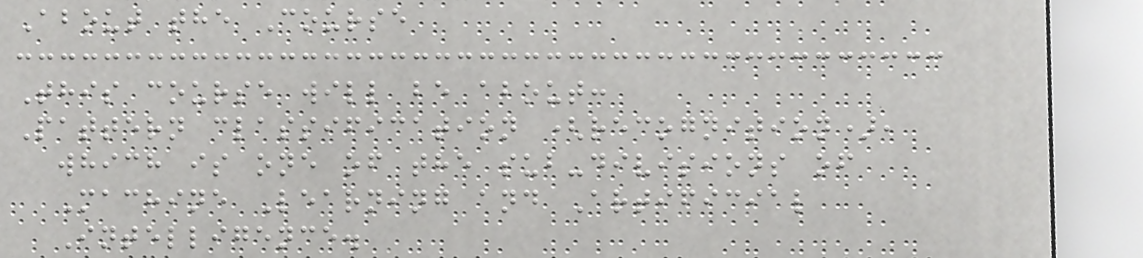About the Course
This course will be about:
Pattern classification (recognition),
which is one of the sub-divisions of
Machine Learning and Artificial
Intelligence.
